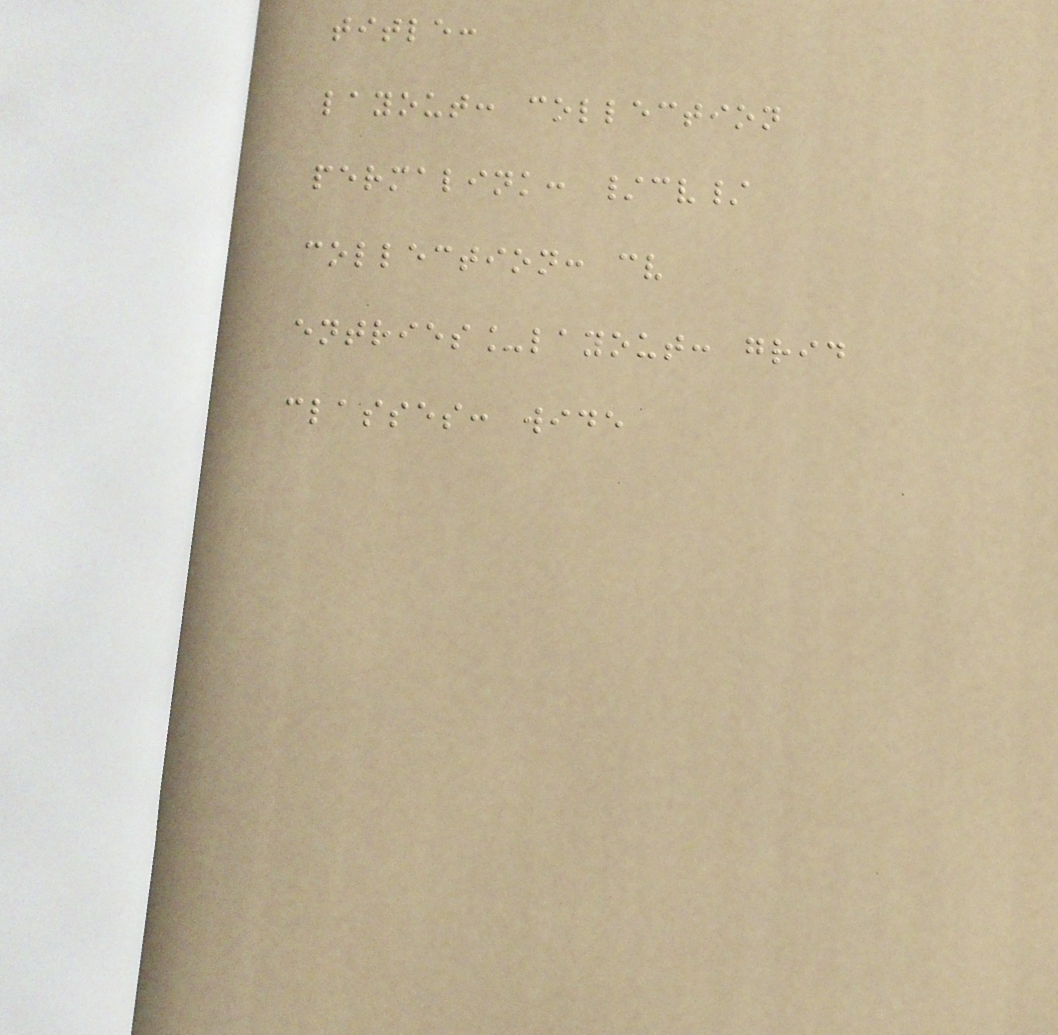title:
layout: collection
permalink: /cv/
collection: cv
entries_layout: grid
classes: wide
